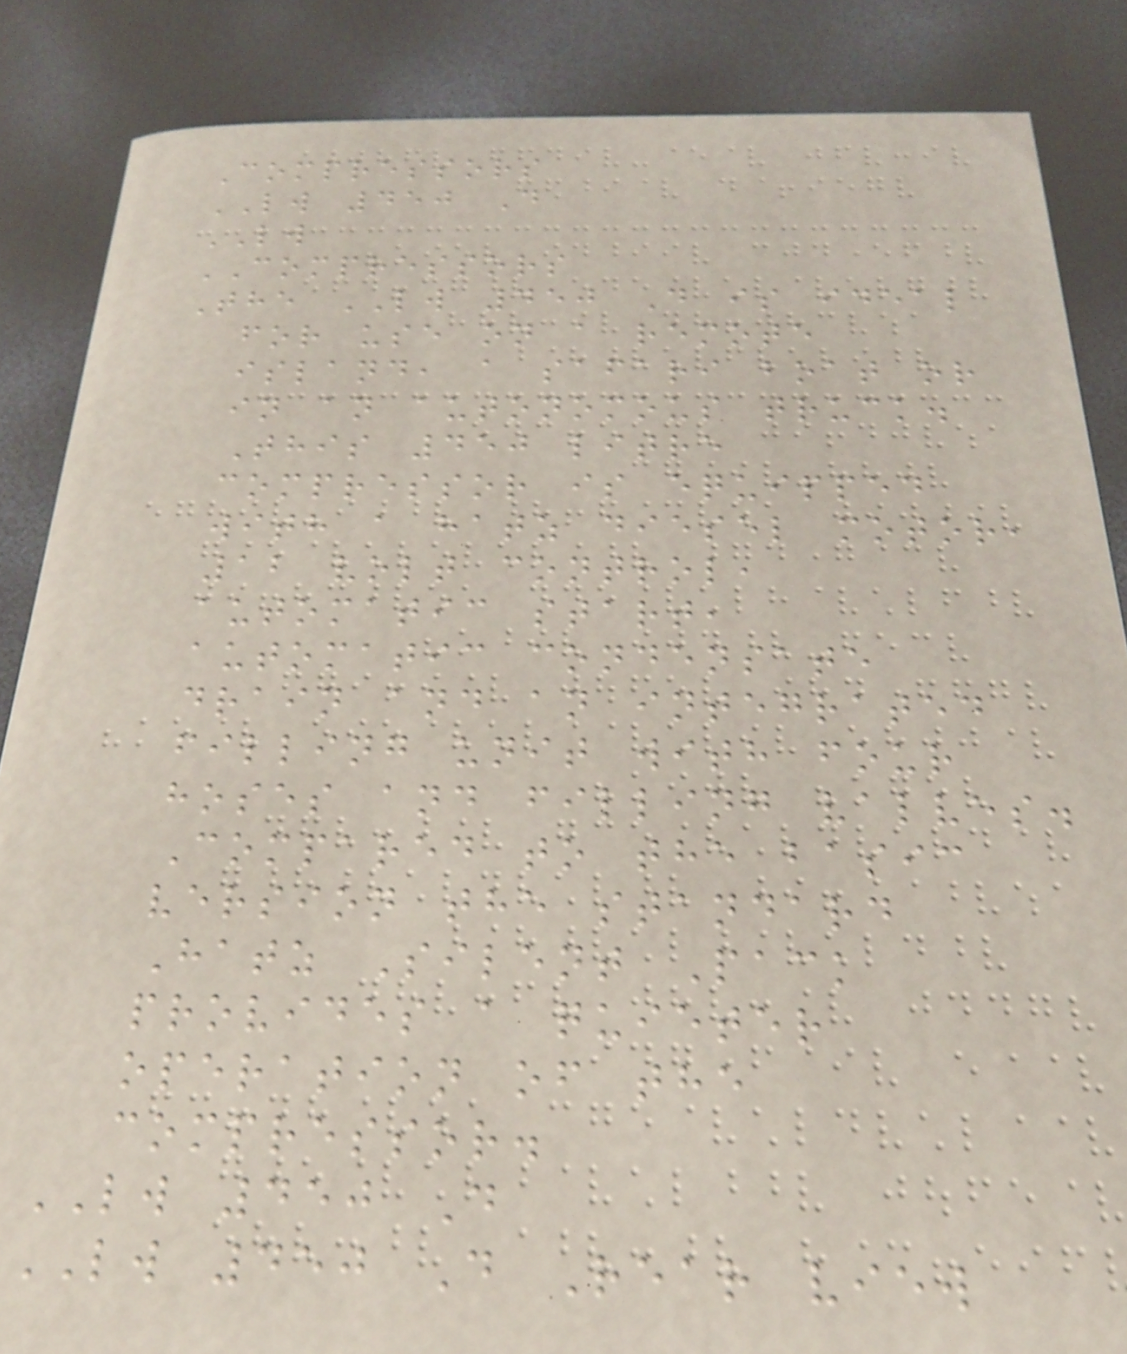Compressors
LW 450 D
LW
COMPRESSORS
The LW 450 D is ideal
for use on a remote
island, a safari boat or
in an autonomous truck.
This 450 litre
compressor is equipped
with a hatz diesel motor,
12 volt control,
automatic start,
automatic condensate
drain and an integrated
filling unit with four
hoses and filling valves.
Compared to the basic
version the standard
Hatz Silent Pack
provides a quieter
operation of the
compressor.
LW 450 D
LW 450 D Rear view
